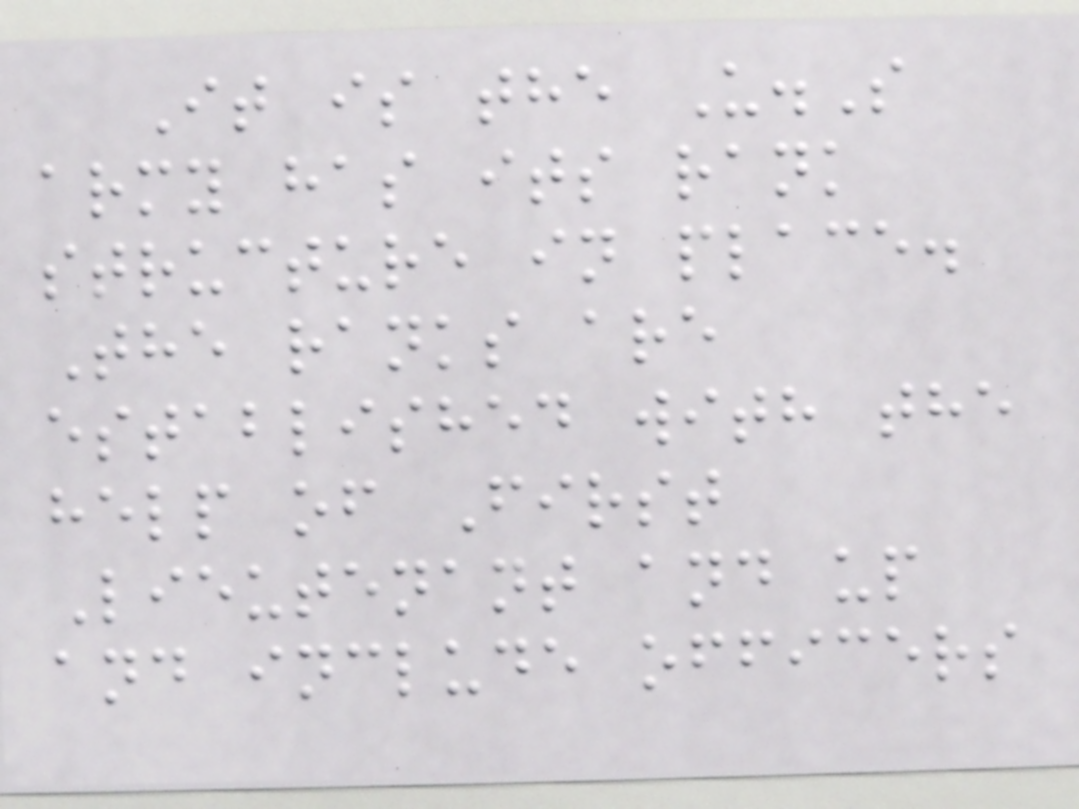It is the U.S
army has its rank
structure in place.
The ranks are
established with the
help of First
Lieutenant and up
and include officers
